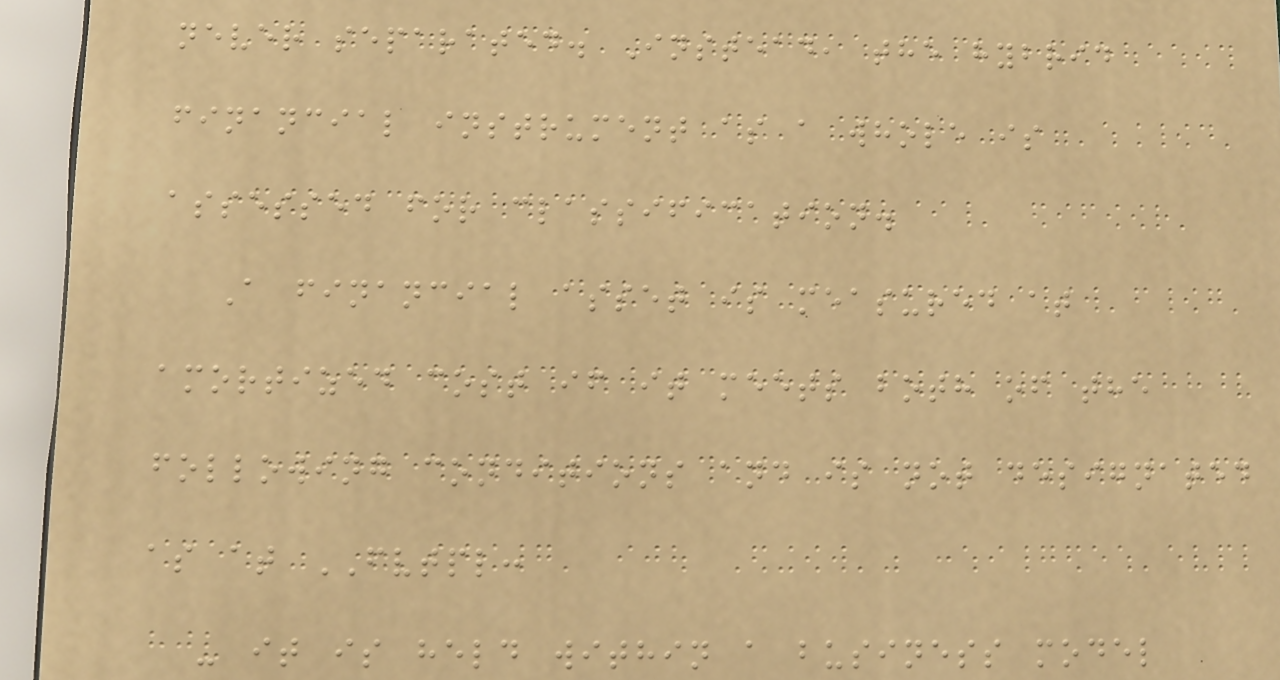never separated. Instead, the hybrid
financial instrument as a whole is
assessed for classification.
A financial asset is measured at
amortized cost if it meets both of the
following conditions and is not designated
as at FVTPL:
- it is held within a business model
